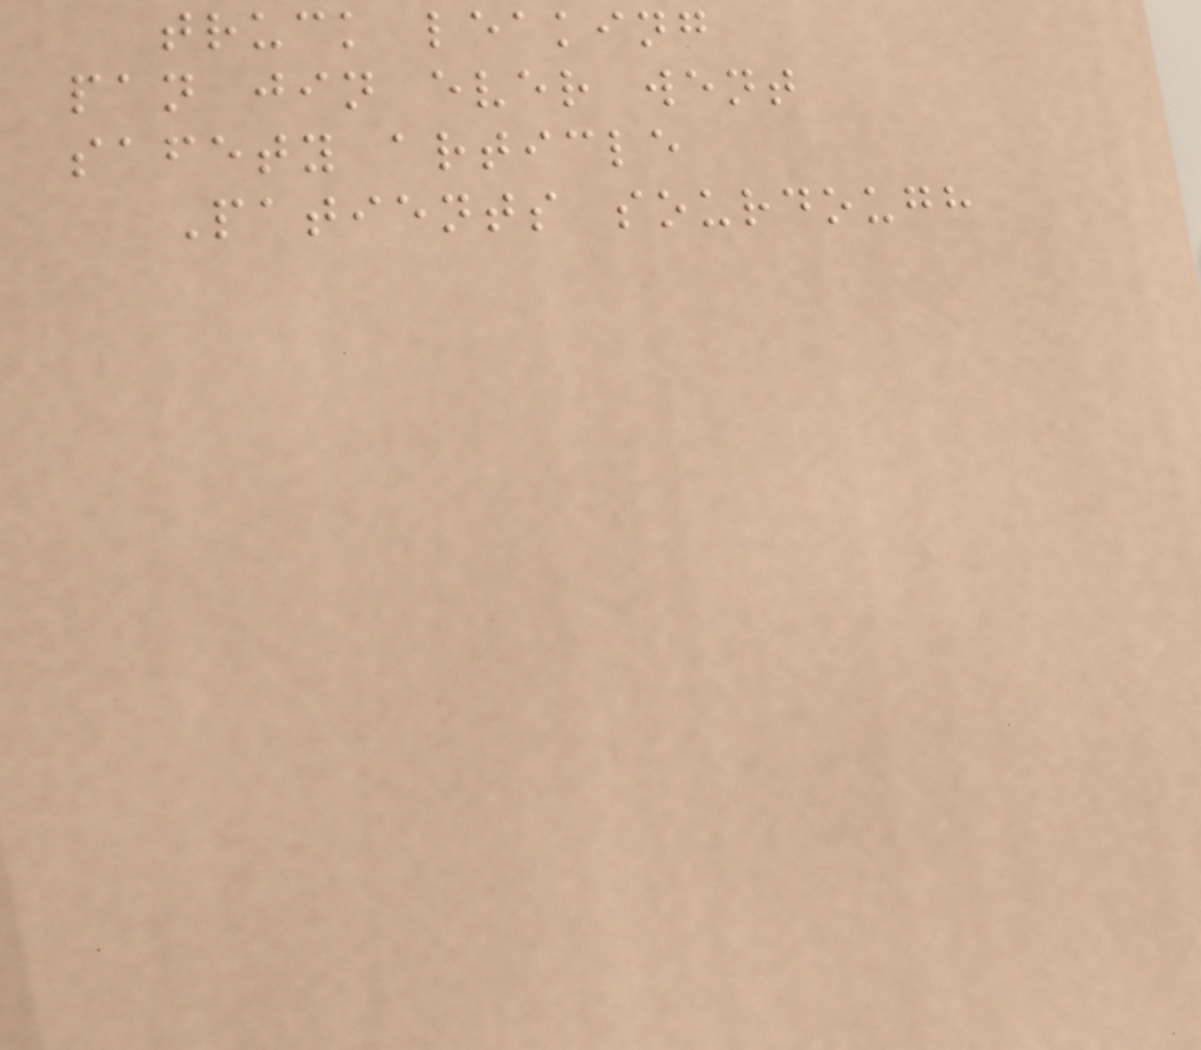truck leaking
pan jin ever went
safety article
Patients sourdough
